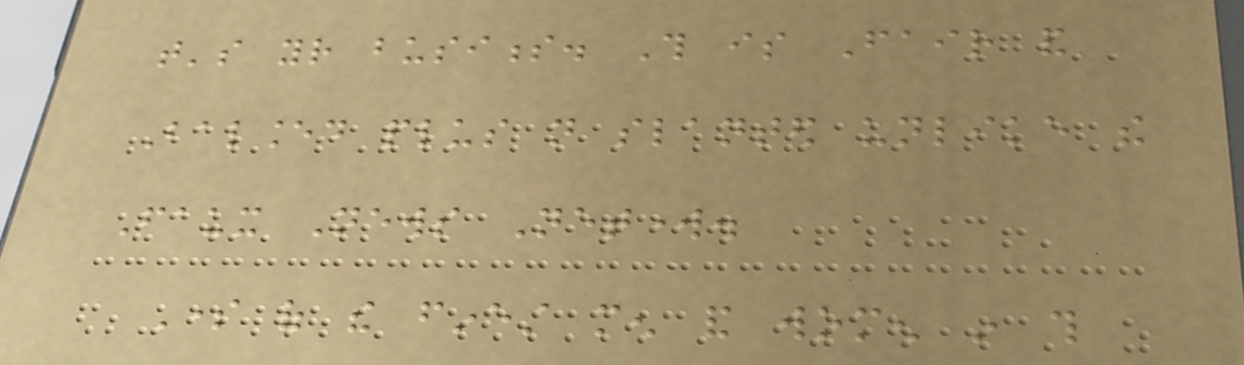that's your business. This is Fair and
Balanced plus not slanted unlike the
Faux News Network.
Some of the finest men and women in this
